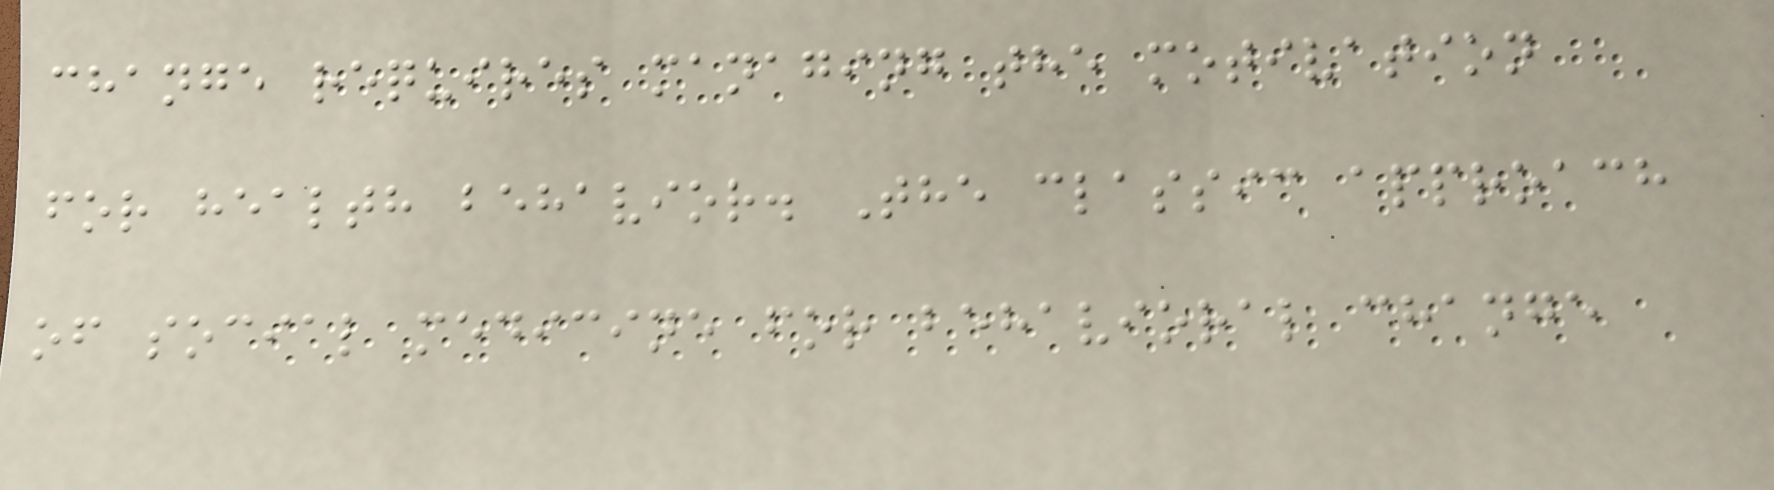change requires managing the motivation
for health behavior. The classic approach
of social medicine for behavioral change
